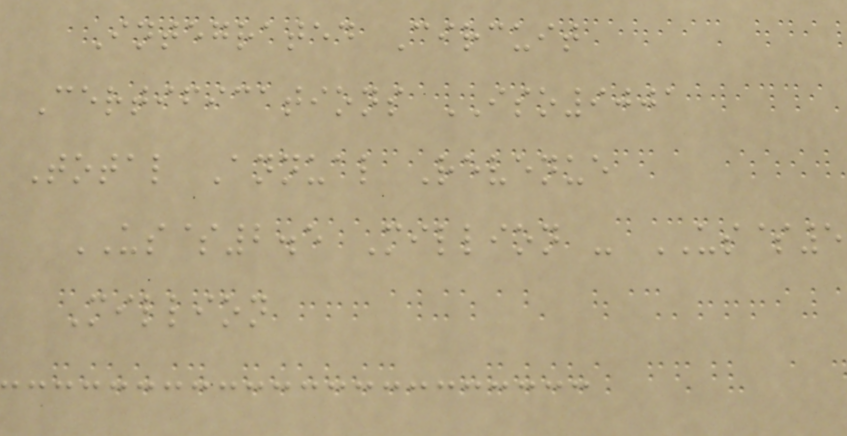Integrated Circuit
Certifications ISO9001
Total Annual Revenue
US$2.5 Million - US$5
Million
